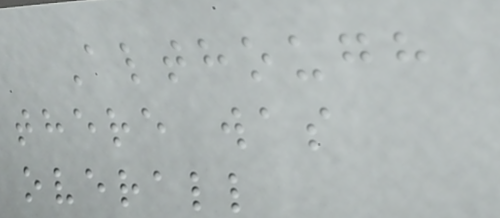Although
there was
overall
